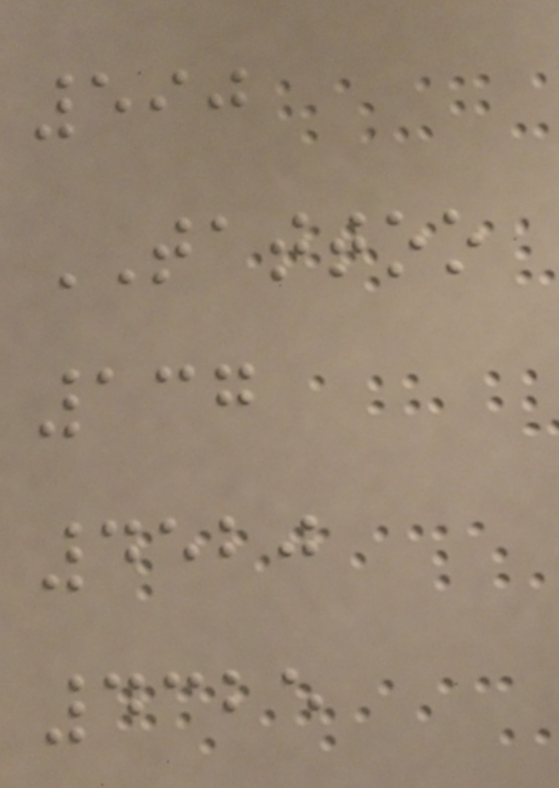590
TATTOO
137
4520
4325
